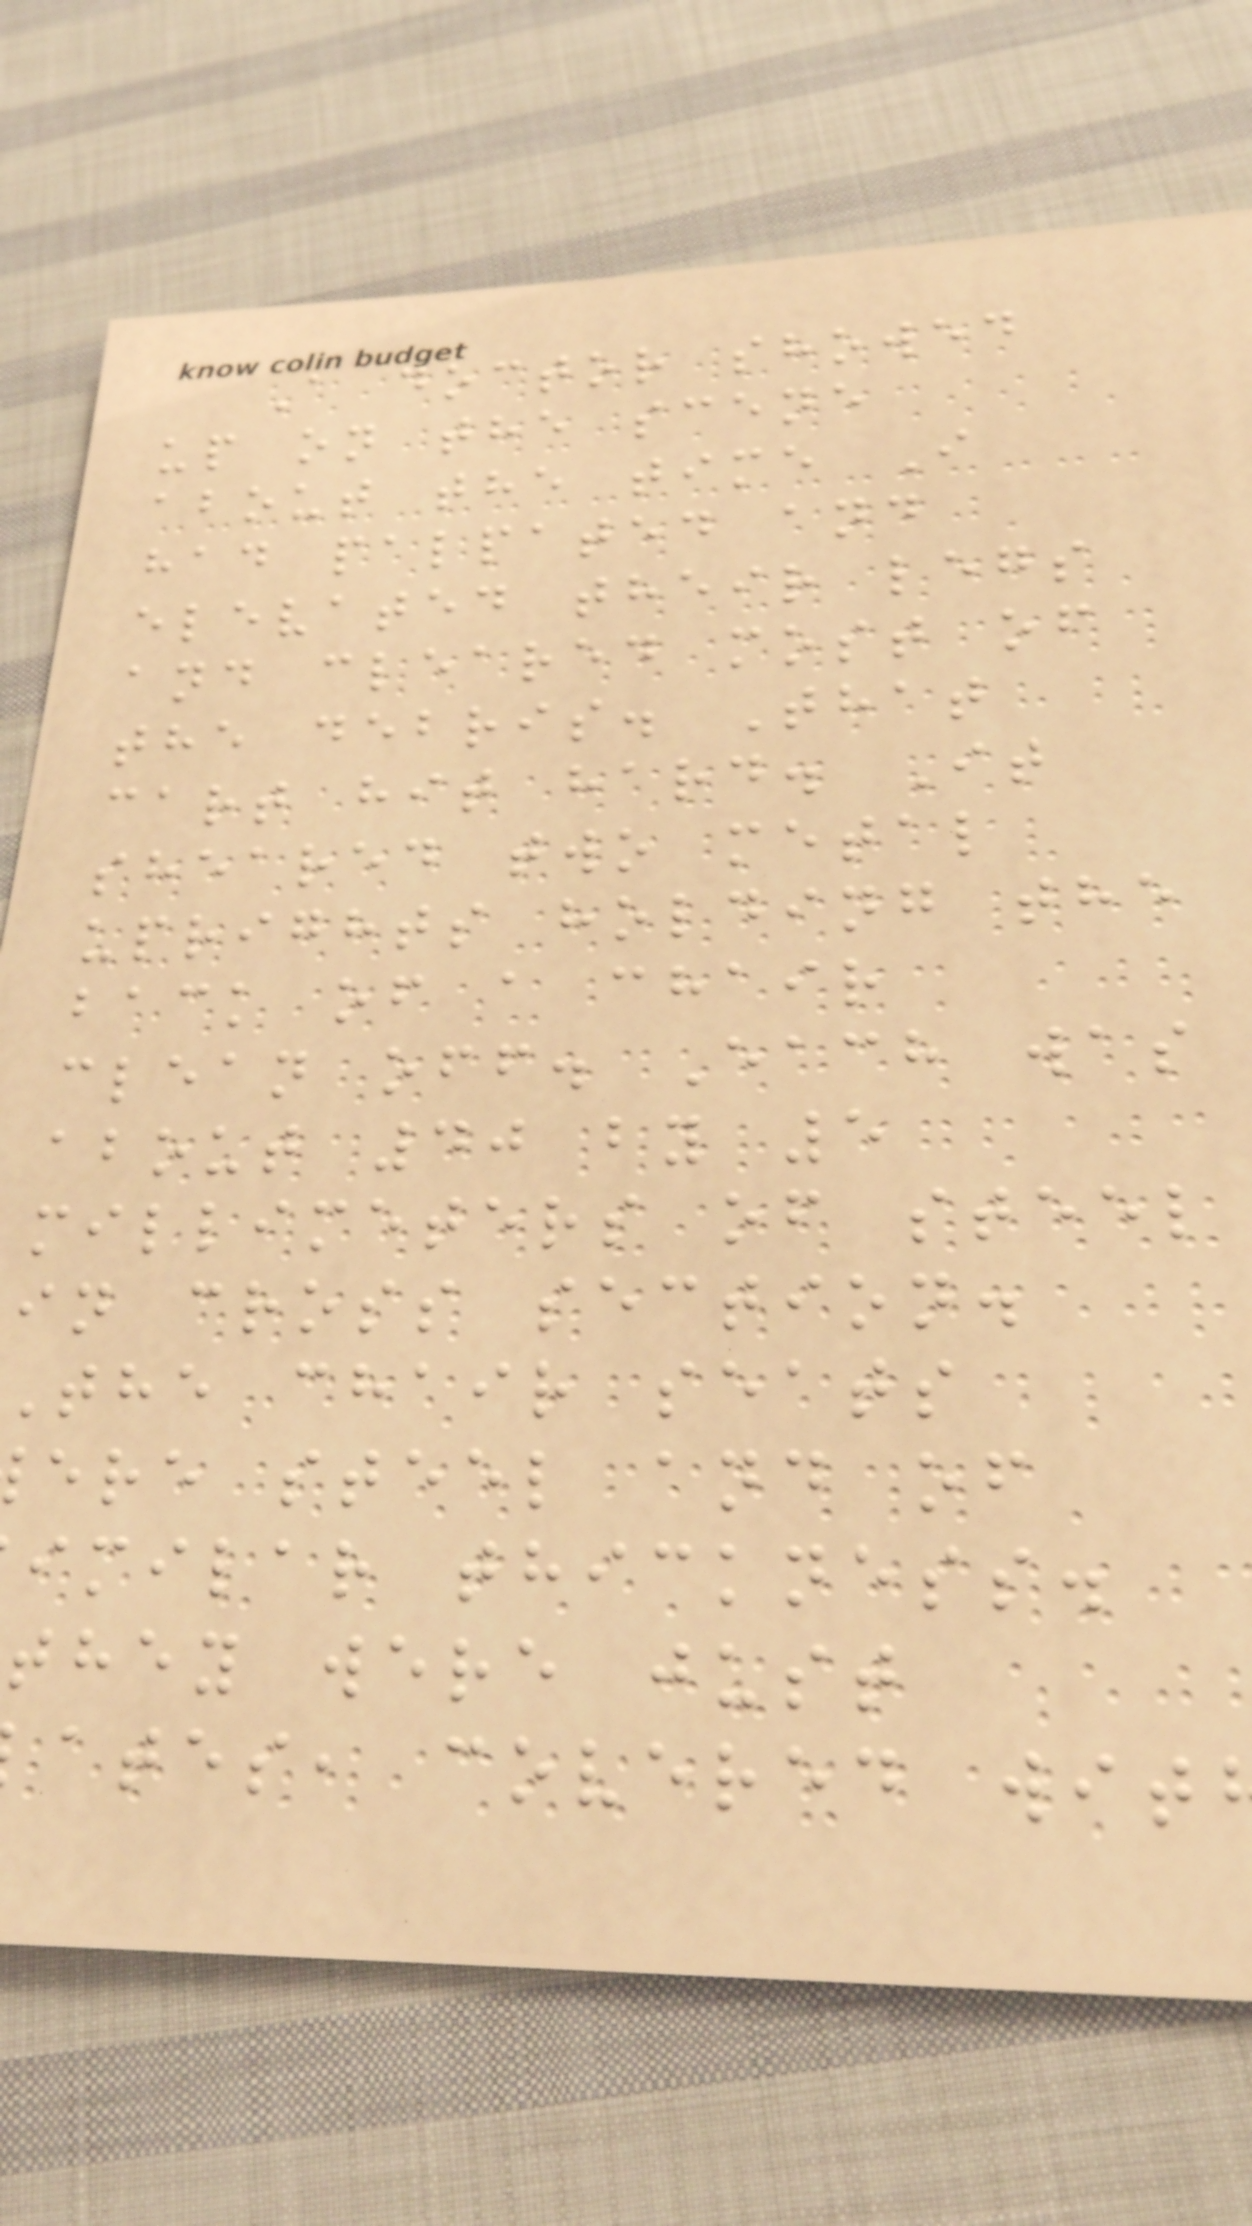A doctor showed
up on the scene
about the time I
had palpated and
elevated their legs
and cleared most of
the debris. That
cart hit hard. It
sheared two metal
uprights holding the
back of a chair
clean off. Each was
about 40 by 5
millimeters of steel
in cross section.
the chair seats
ere steel and of
imilar thickness.
they were just
ates, covered wit
